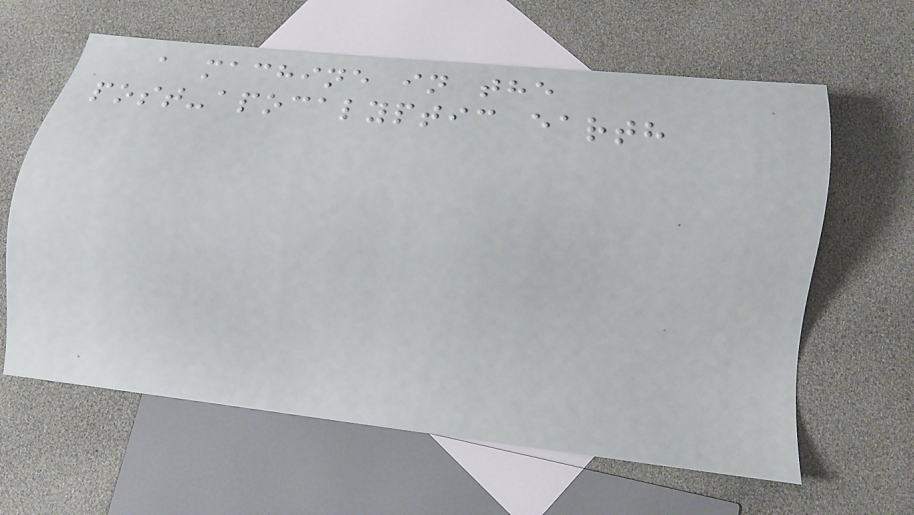a machine in the
post-apocalyptic earth
